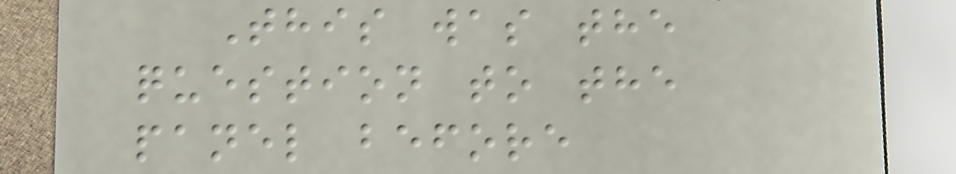This was the
question to the
panel before
